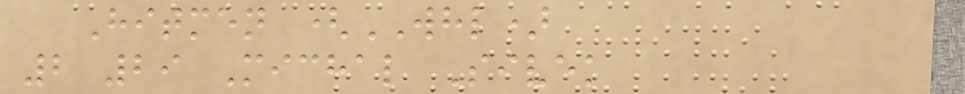Hitmen (WHL)
2 29 Michal Sivek
